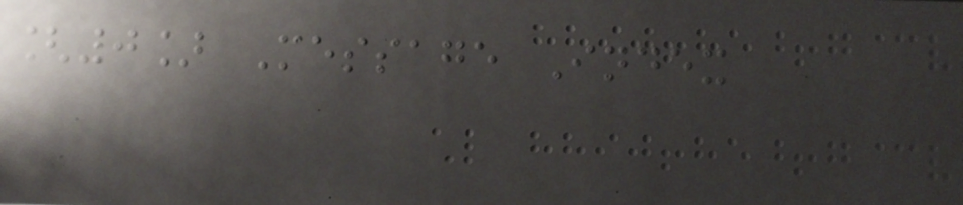[0] Message Index
